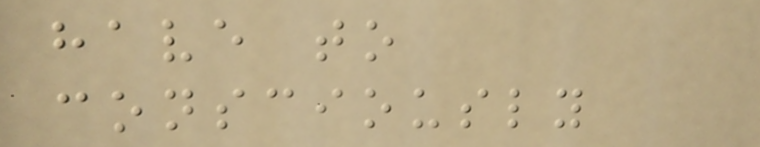have to
consciously
